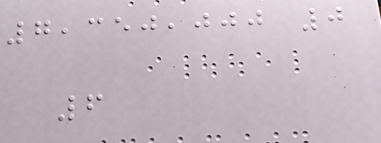7,350,000 0
6
